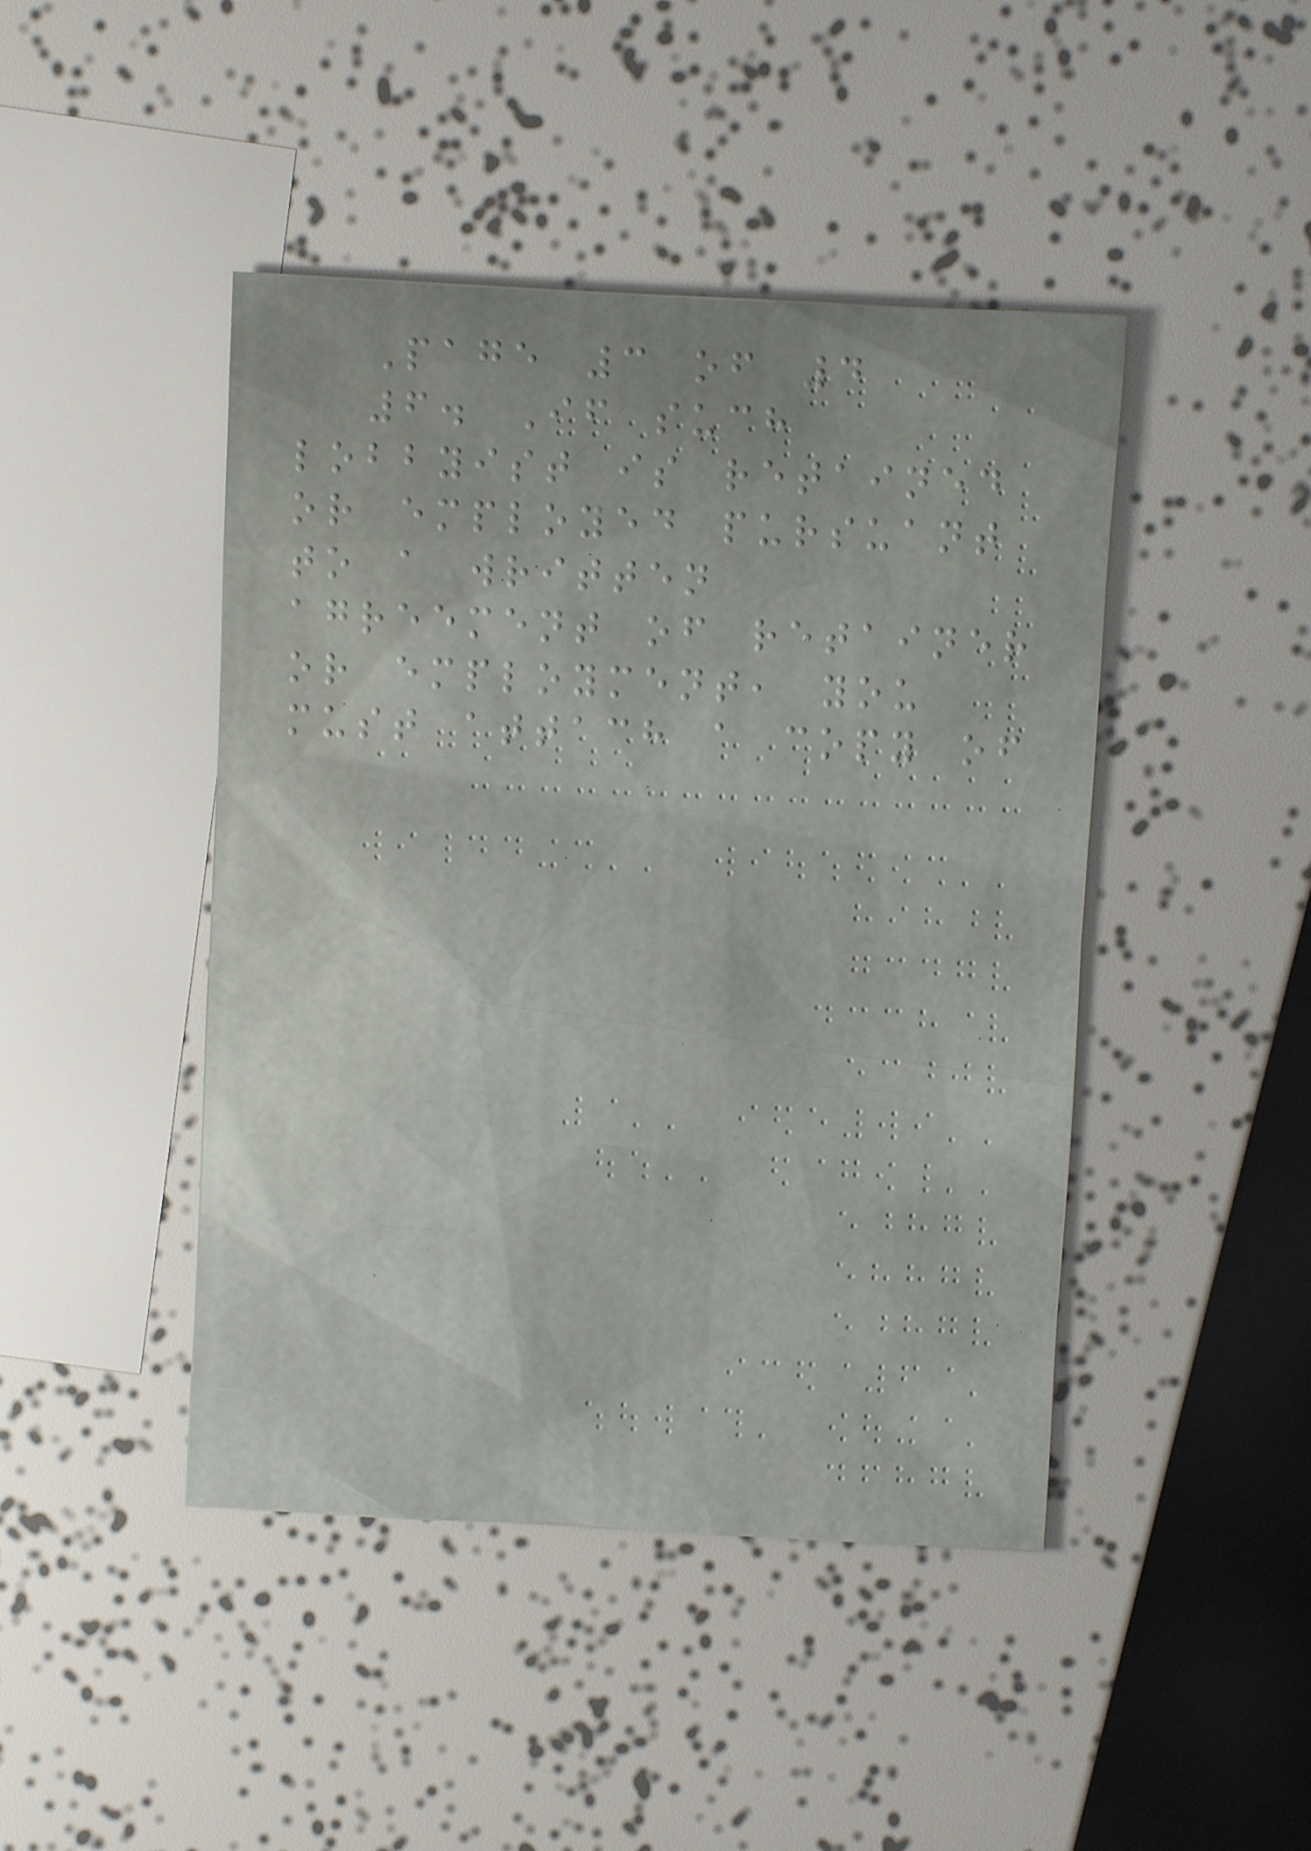Page 3 of 4
6. If such
lobbyist is retained
or employed pursuant
to a written
agreement of retainer
or employment, you
must attach a copy of
